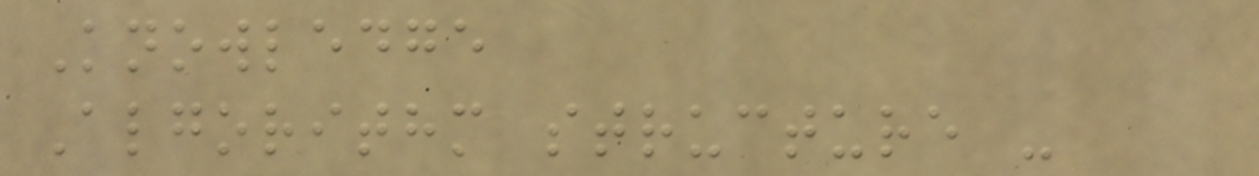Knowledge
Algorithm structure -
